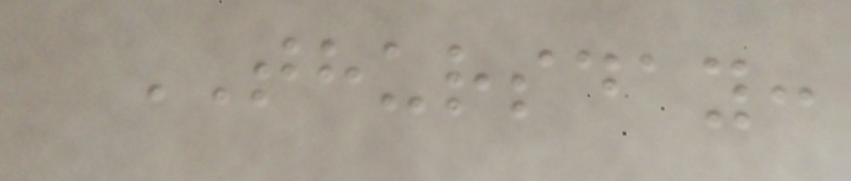THURSDAY:
